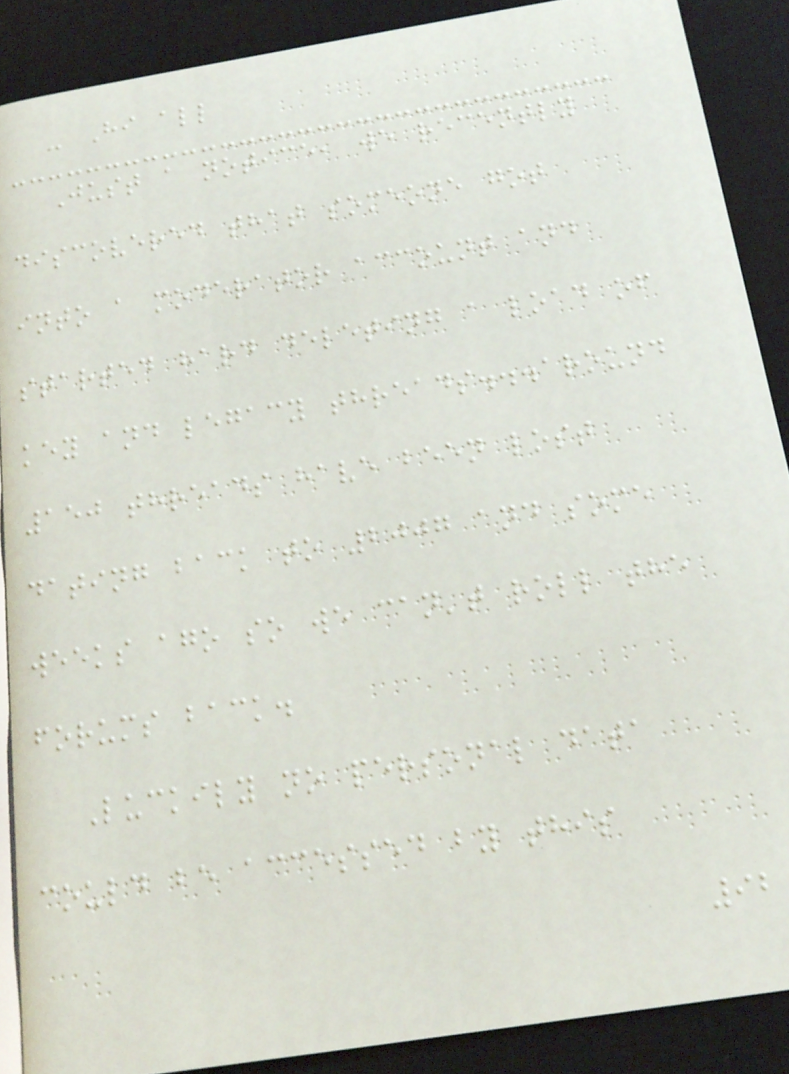- Hi all
Just a notice, we recently
discovered that someone got
into a moderator account and
started hard deleting a load of
key and legacy threads...around
150 threads have been lost
dating back to 2007 and some
weeks ago so we can't roll the
forums back.
Luckily no personal data
could be accessed by this
92
